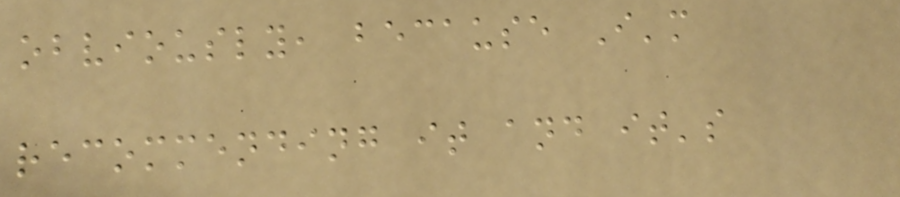obviously, because I'm
recommending it and it's
